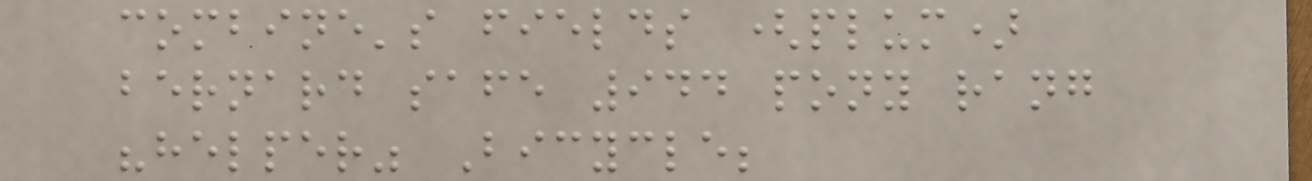combine's fields (plum)
bernard safe 944 pony rang
"helper" Bicycle;
